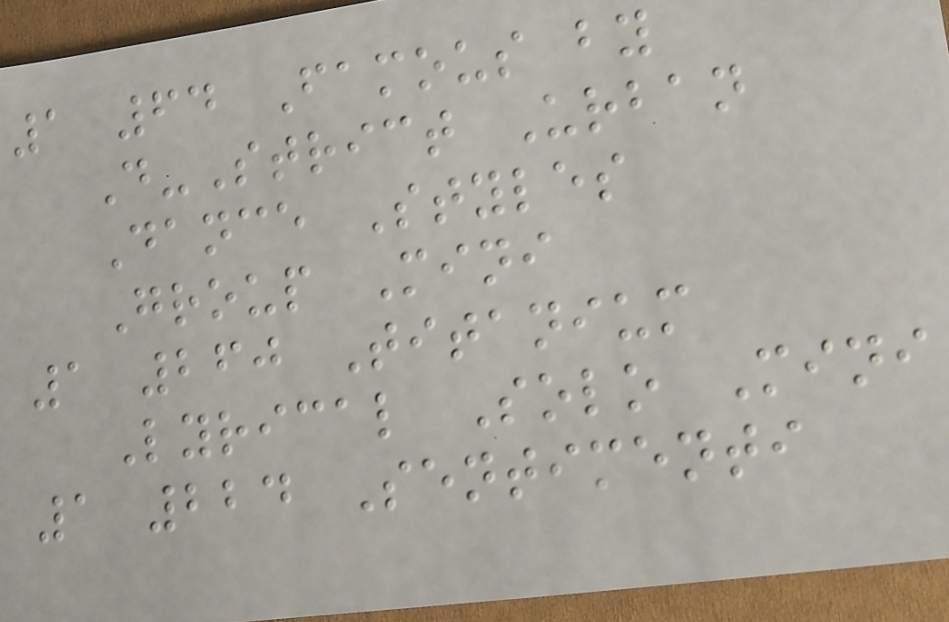1 64 Famous by
D-Strict Urban
Dance Styles
Group Mini
1 260 Titanium
Lyrical Solo Mini
1 224 Sentimenti
